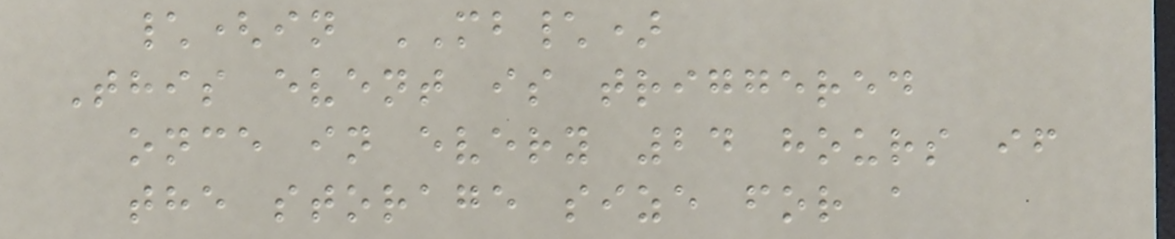\(in MB\)
This event is triggered
once in every 24 hours if
the storage size for a
